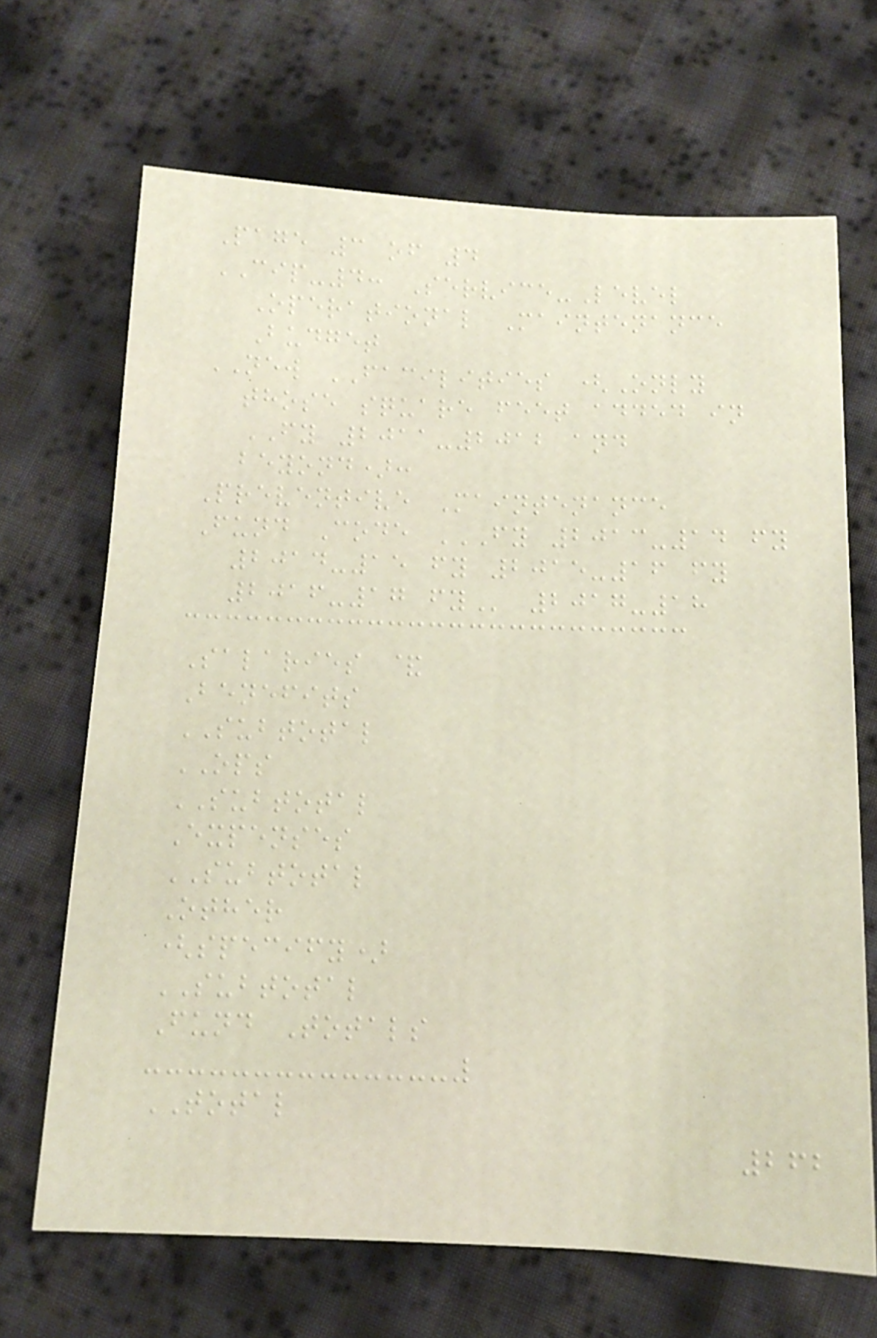Page 3 of 4
CIP-4: Service-Level
Operational Maintenance
Budget
NEW FACILITIES (Only
those square feet added in
FY 2011-2012 and
beyond):
Preventive Maintenance
Fund Code FY 2013-14 FY
2014-15 FY 2015-16 FY
2016-17 FY 2017-18
Salaries &
Benefits
SUBTOTAL
OPS
SUBTOTAL
Expenses
SUBTOTAL
Other
(specify)
SUBTOTAL
Fund Totals
TOTAL
262
